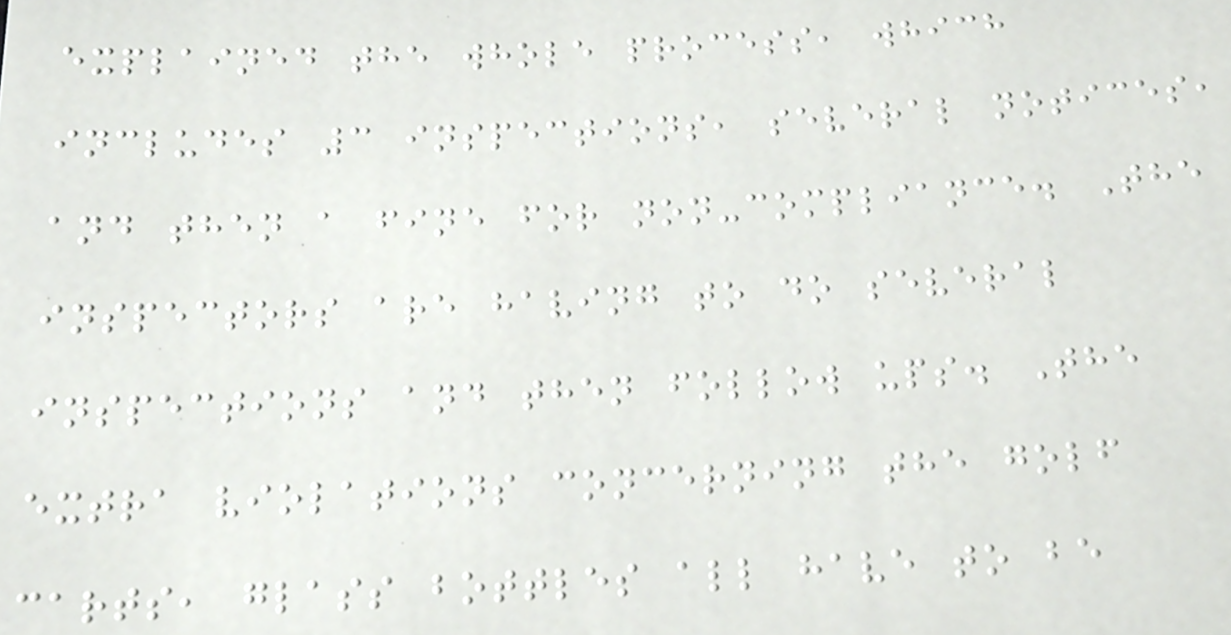explained the whole process, which
includes 3 inspections, several notices,
and then a fine for non-compliance. The
inspectors are having to do several
inspections and then follow ups. The
extra violations concerning the golf
carts, glass bottles all have to be
